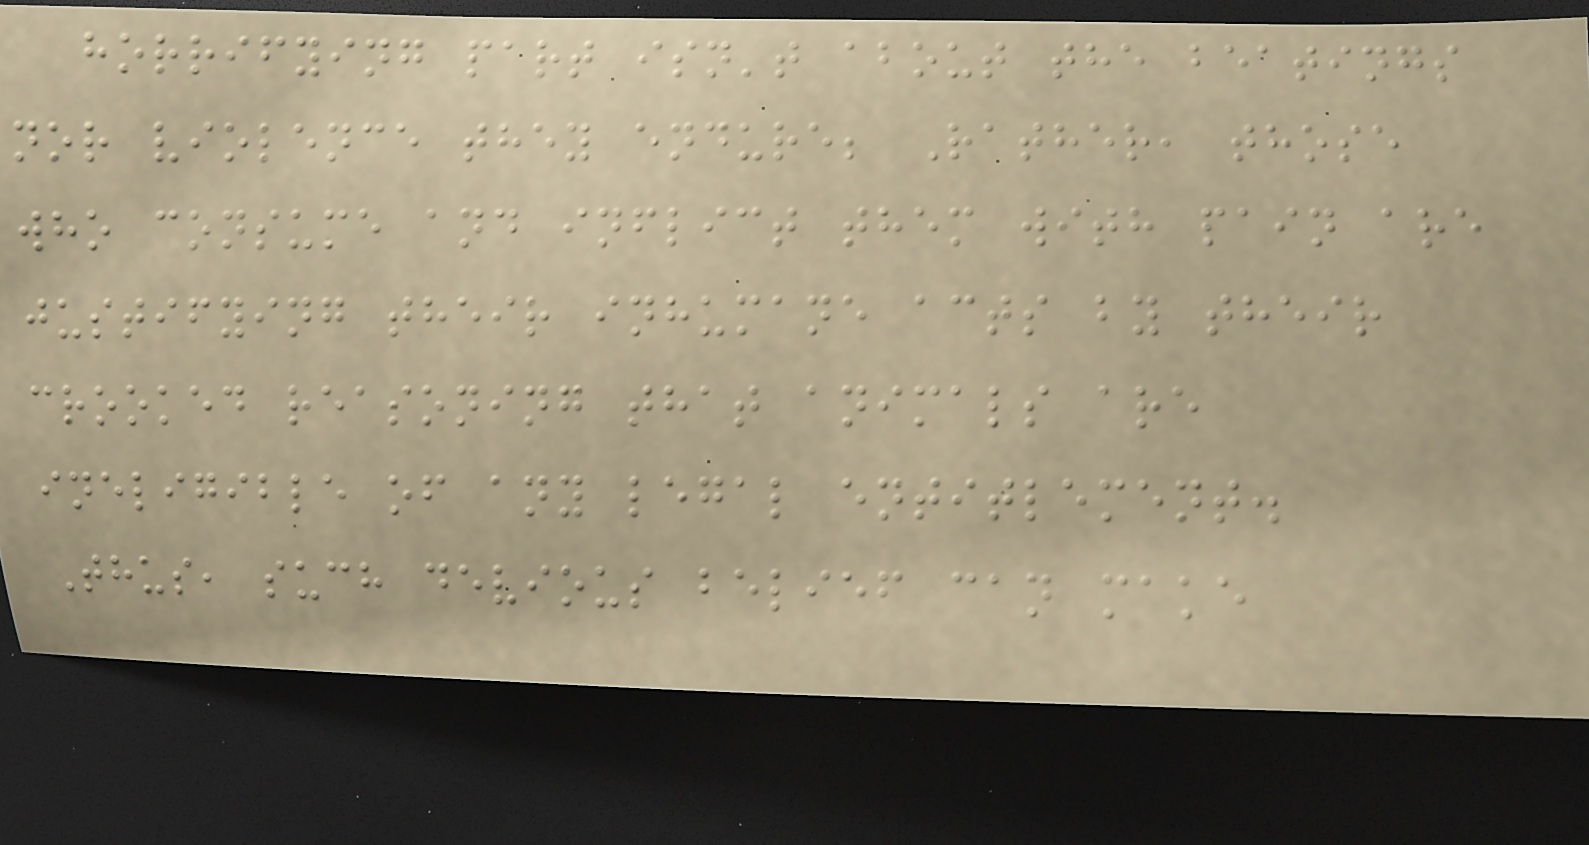horrifying part isn't about the beatings
nor violence they endure; Rather, those
who consume and inflict them with pain are
justifying their inhumane acts by their
crooked reasoning that animals are
ineligible of any legal entitlement.
Thus, such devious belief can make
